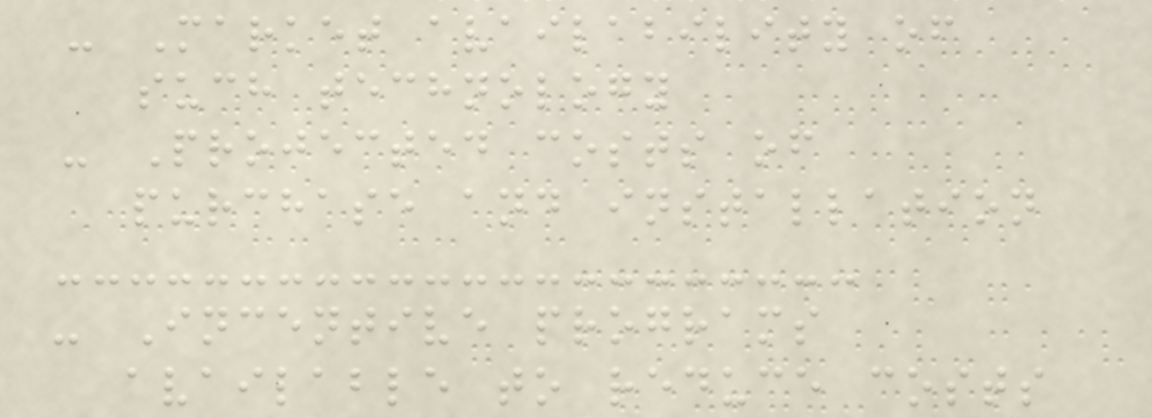- Market availability of
such technology
- Projected costs of
purchase and installation
- Incentive programs
available to reduce costs
